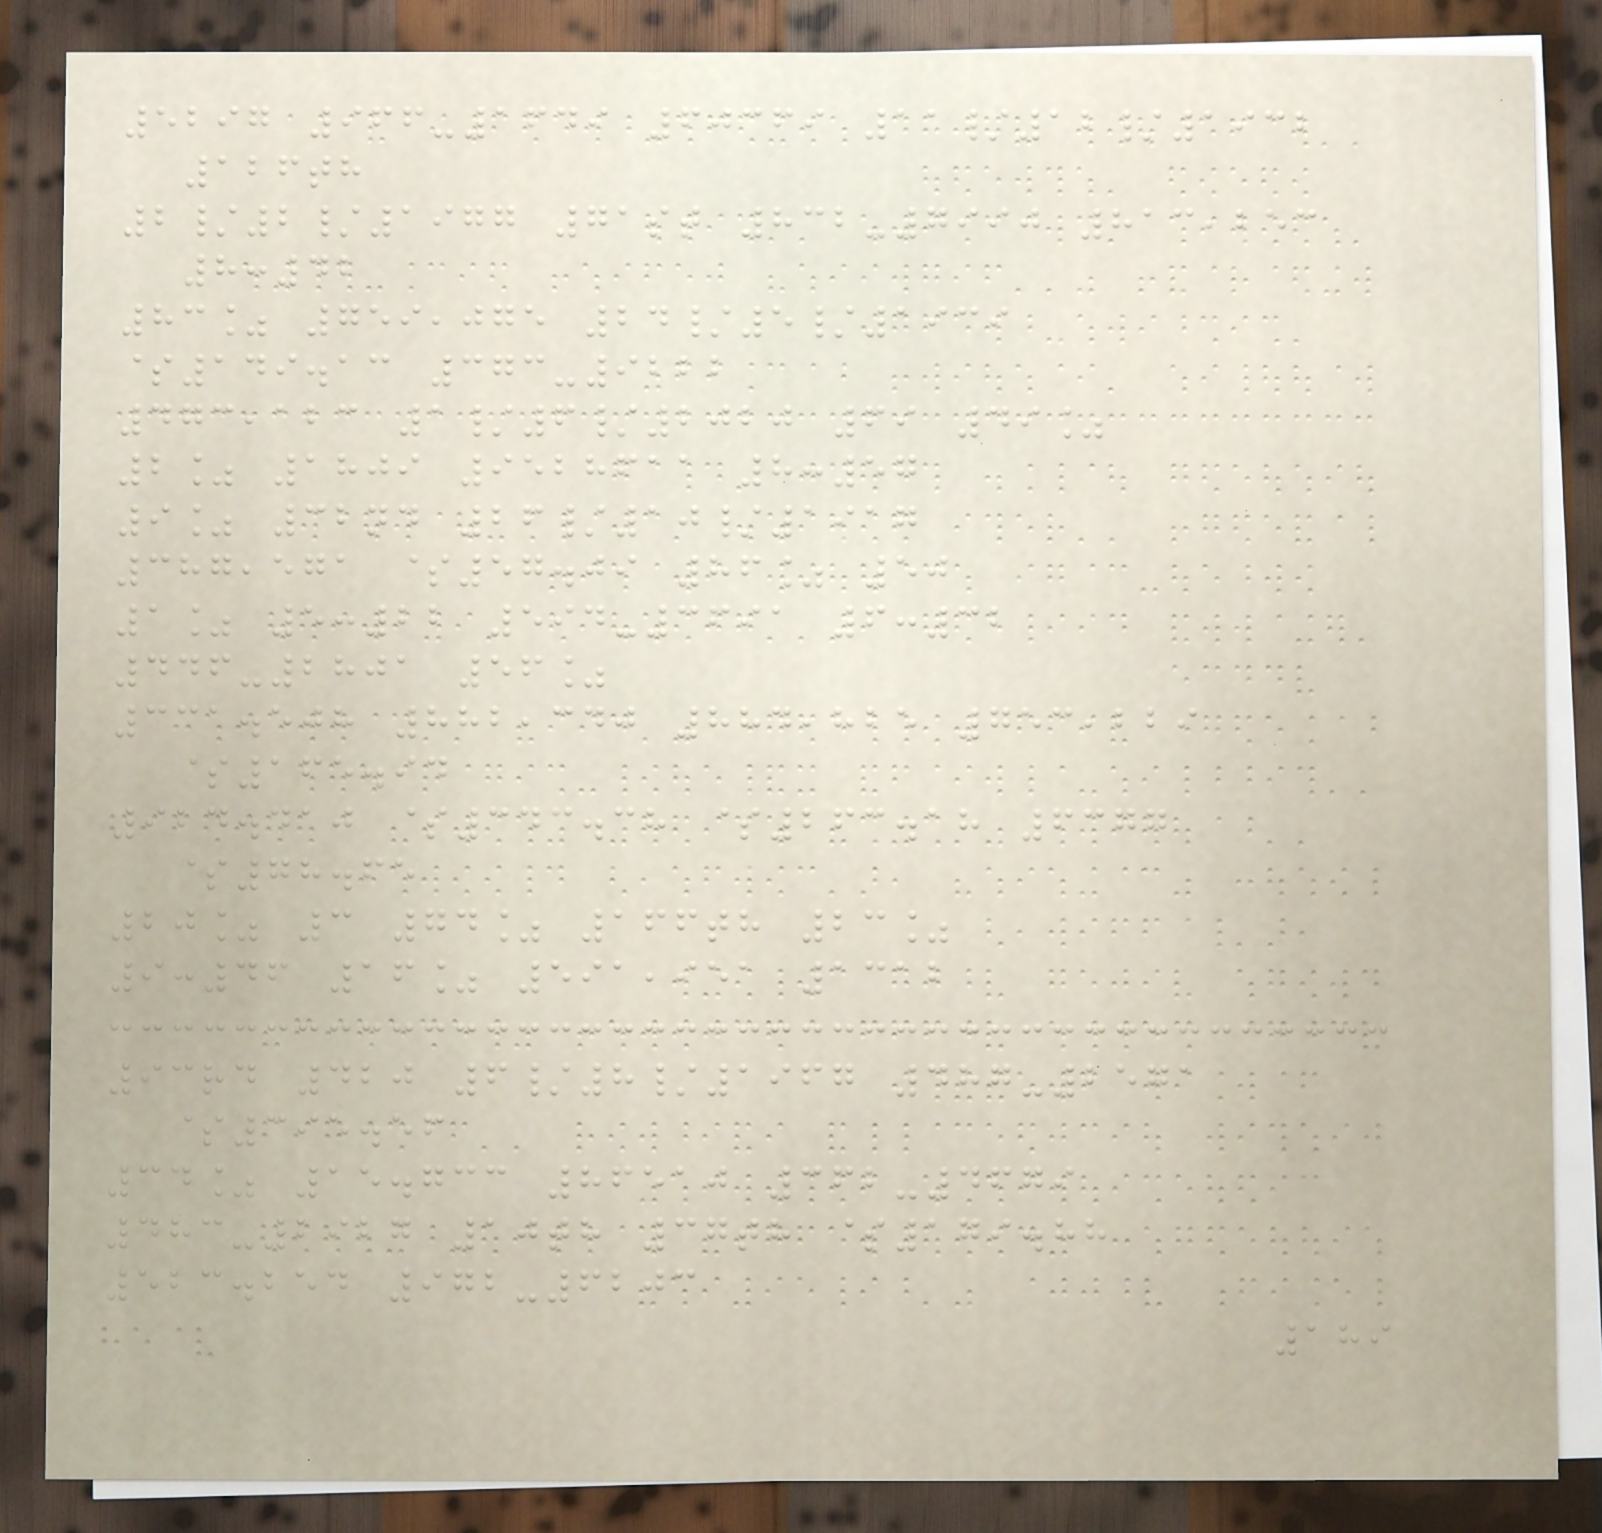5297 966-1649 60369 11/12/1932
126th
2/2/1977 71st 832-7990 813,253
8:42
83% 759,075 24/5/1939
$149.13 373-9222
473,123 1/6/2020 69 49%
2% 1809 9528611 8:57
9% 32nd 26/10/1917
387,571 $57.09 86% 50
1% 5:22 594-3691 6:32
446-2801 56%
331.508 882,340 884,825 753,229
$165.94
924.410 $343.38 $263.18 6377
$78.65
20% 3 74% 166th 23%
9:46 16% 591,951 1312
93rd 420 6/8/1967 487-2571
$395.56
34% 15.733 86510 362-4679
483-2927 10th 37th $179.88
523.254 972-6203
189
